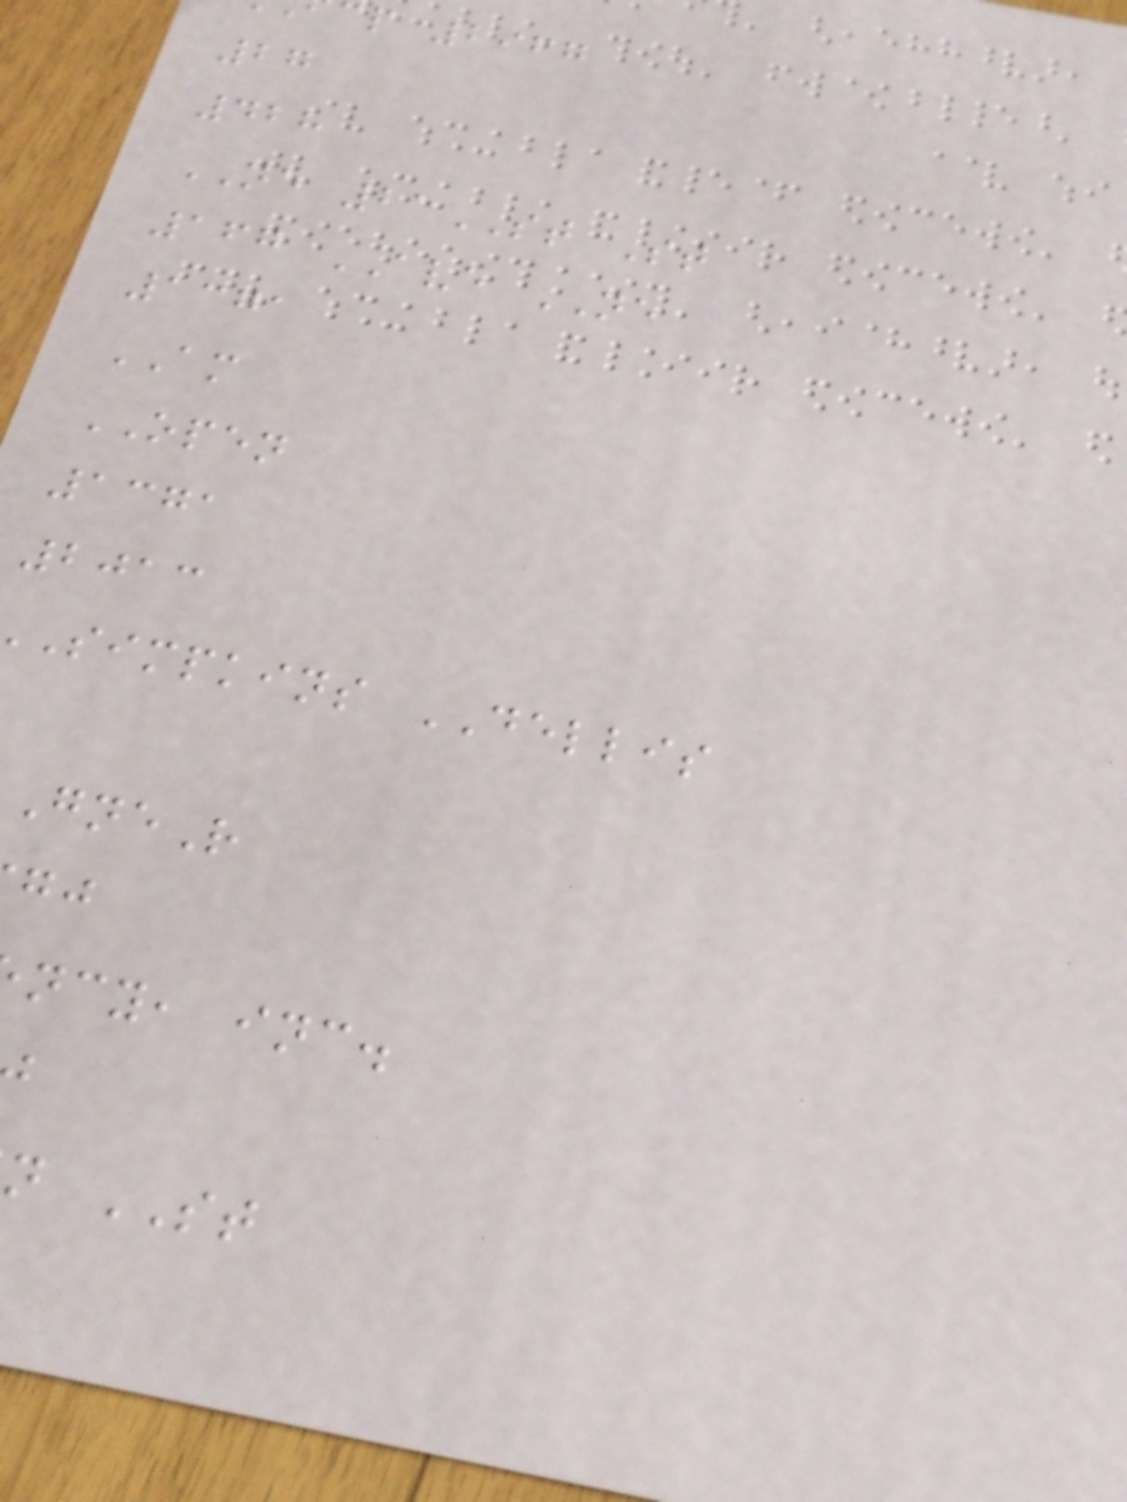p 2967
27
428
NE 21ST St
167 AVE NE
1371
AM
OPEN
1371
2013
simpkins DELLIS
GneR
ncy, inc.
n ST
